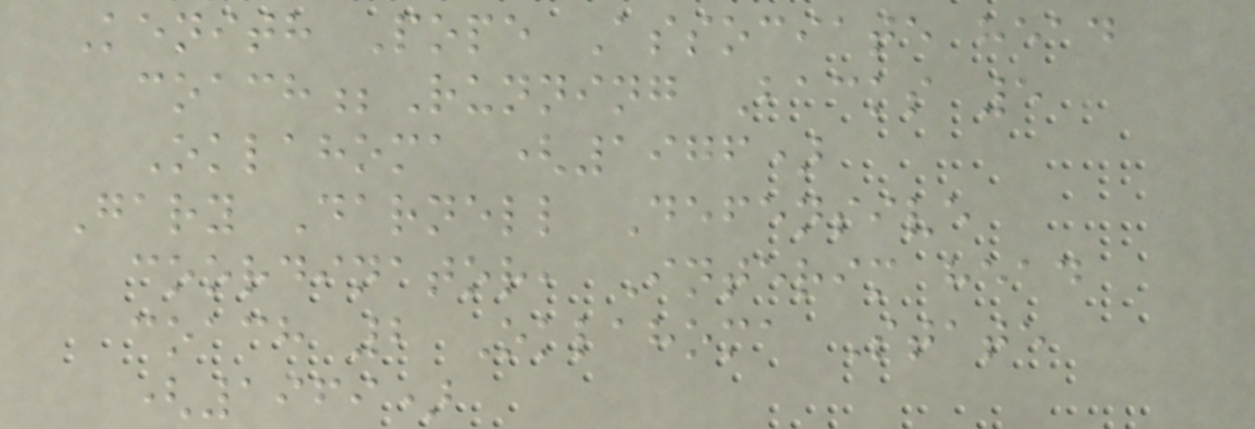Kenith Pope Associate head
coach;Running Backs 5
Oklahoma (1976)
Gary Darnell Defensive
coordinator, Interim head
coach 2 Oklahoma State
(1969)
